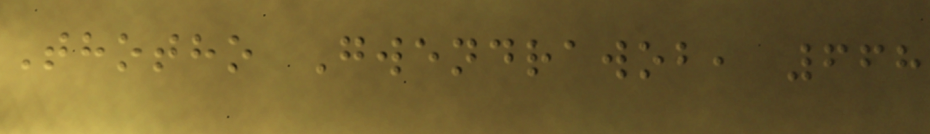Thotho Gwendrawob, 668
